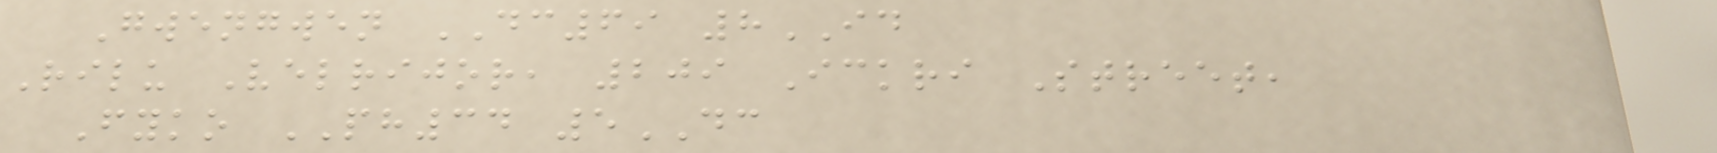Gwengwen DC69 8ID
Rilu Velrijor, 209 Ickri Street,
Fyko PH34 5DC
